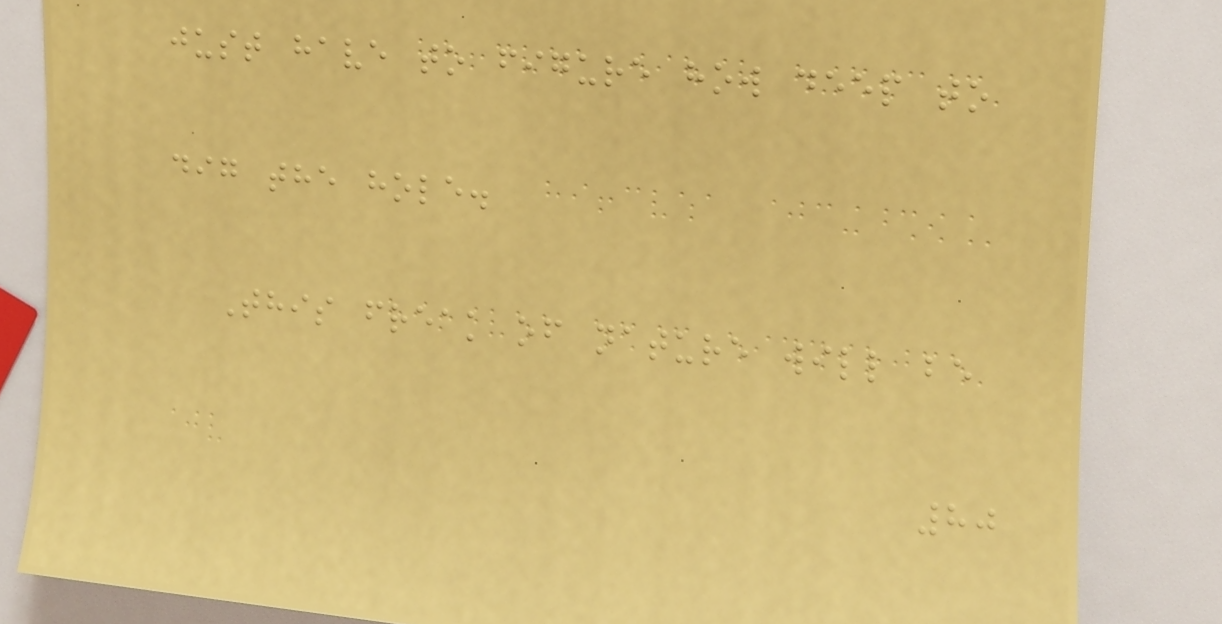just have to figure how deep to
dig the hole.
This freak of nature will be
80
